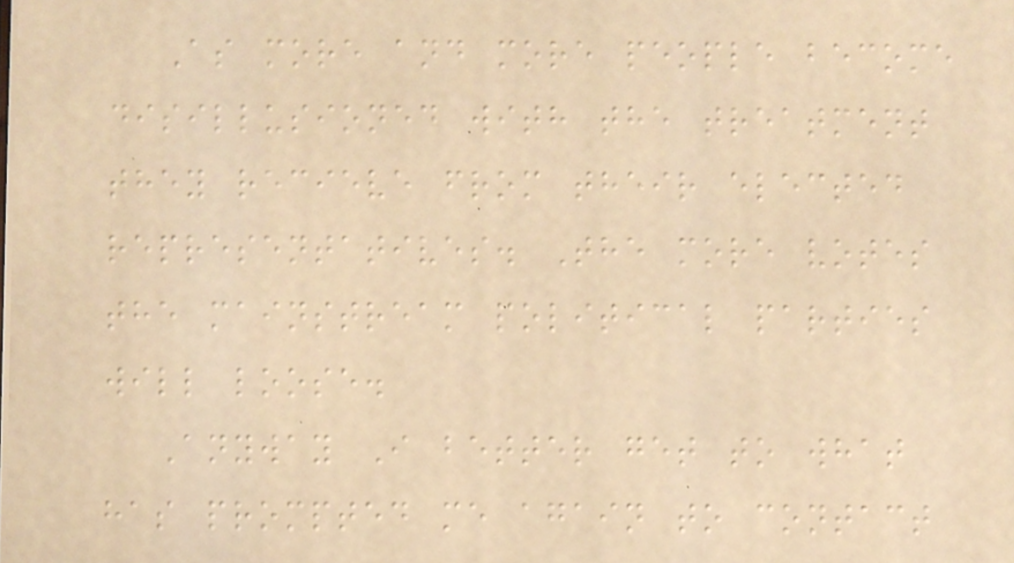As more and more people become
disillusioned with the treatment
they recieve from their elected
representatives. The more votes
the mainstream political parties
will loose.
Anyway I better get to what
has prompted me again to contact
